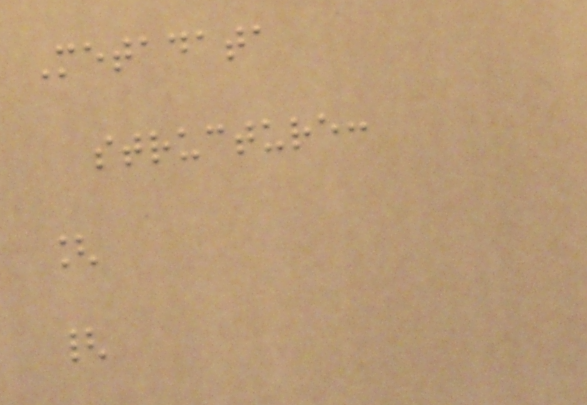Metadata
structure:
[
{
